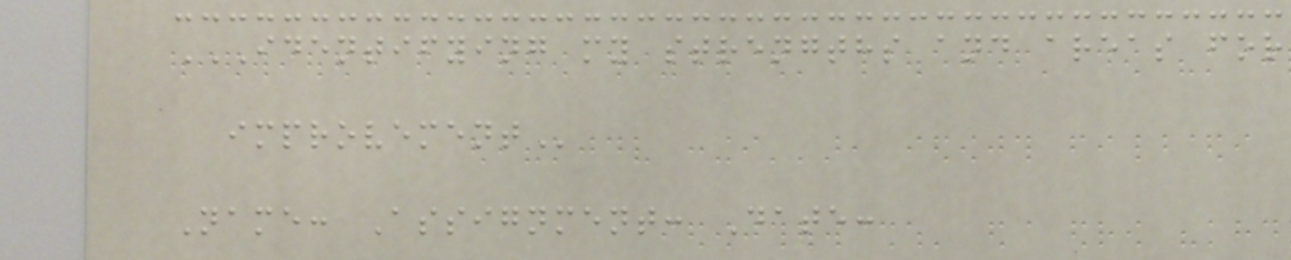IDENTIFYING MY STRENGTHS AND AREAS FOR
IMPROVEMENT
Name: Assignment: Date:
